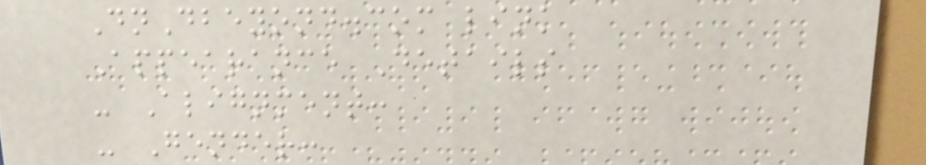DnDbeyond.com link
Appearance Details
- Alignment:
- Gender:
